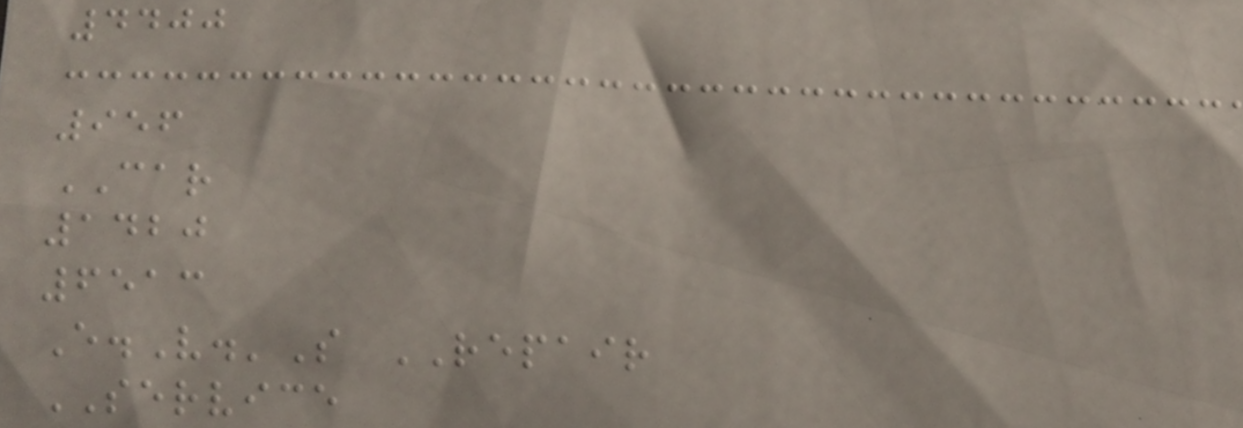4400
956
CAR
1420
6513
E.V.'S REPAIR
SERVICE
